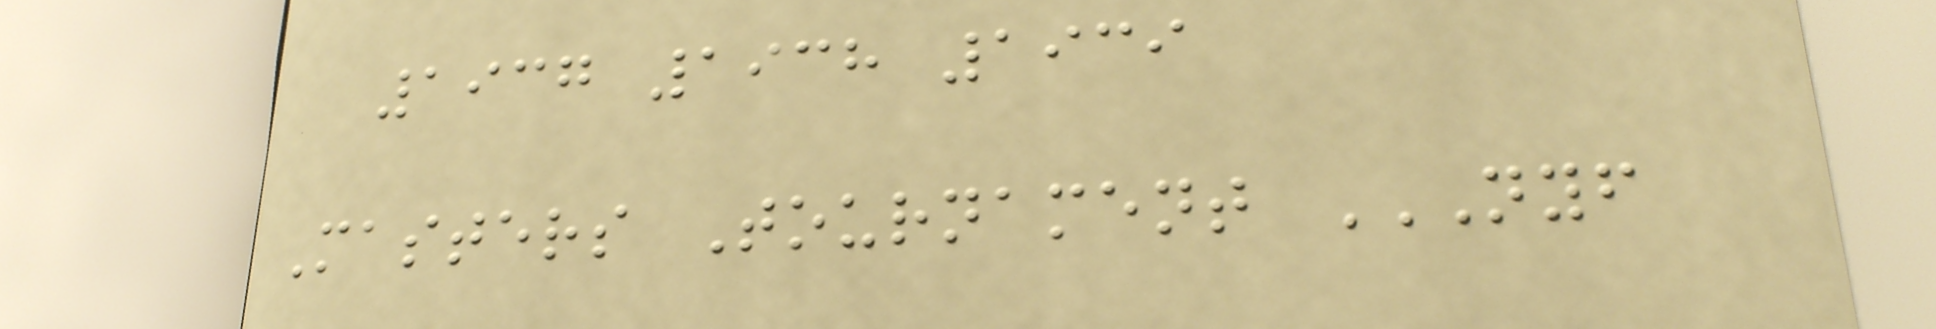1937 1938 1939
Masters Tournament NYF
